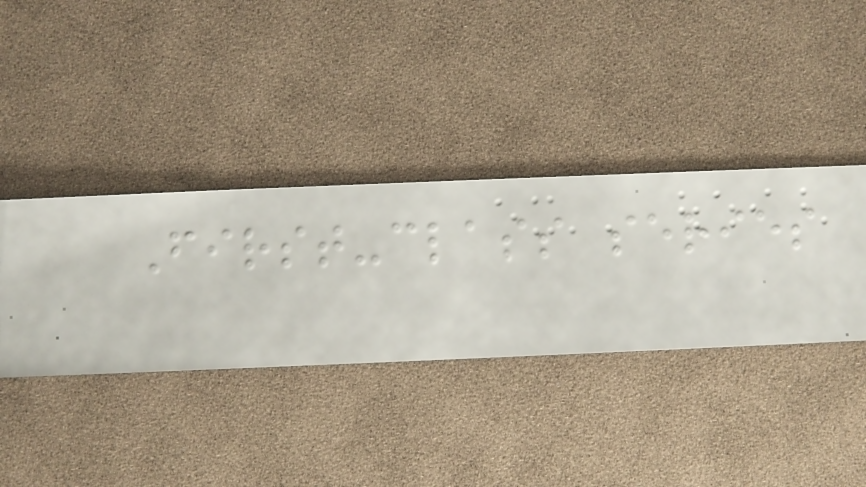First-class series
